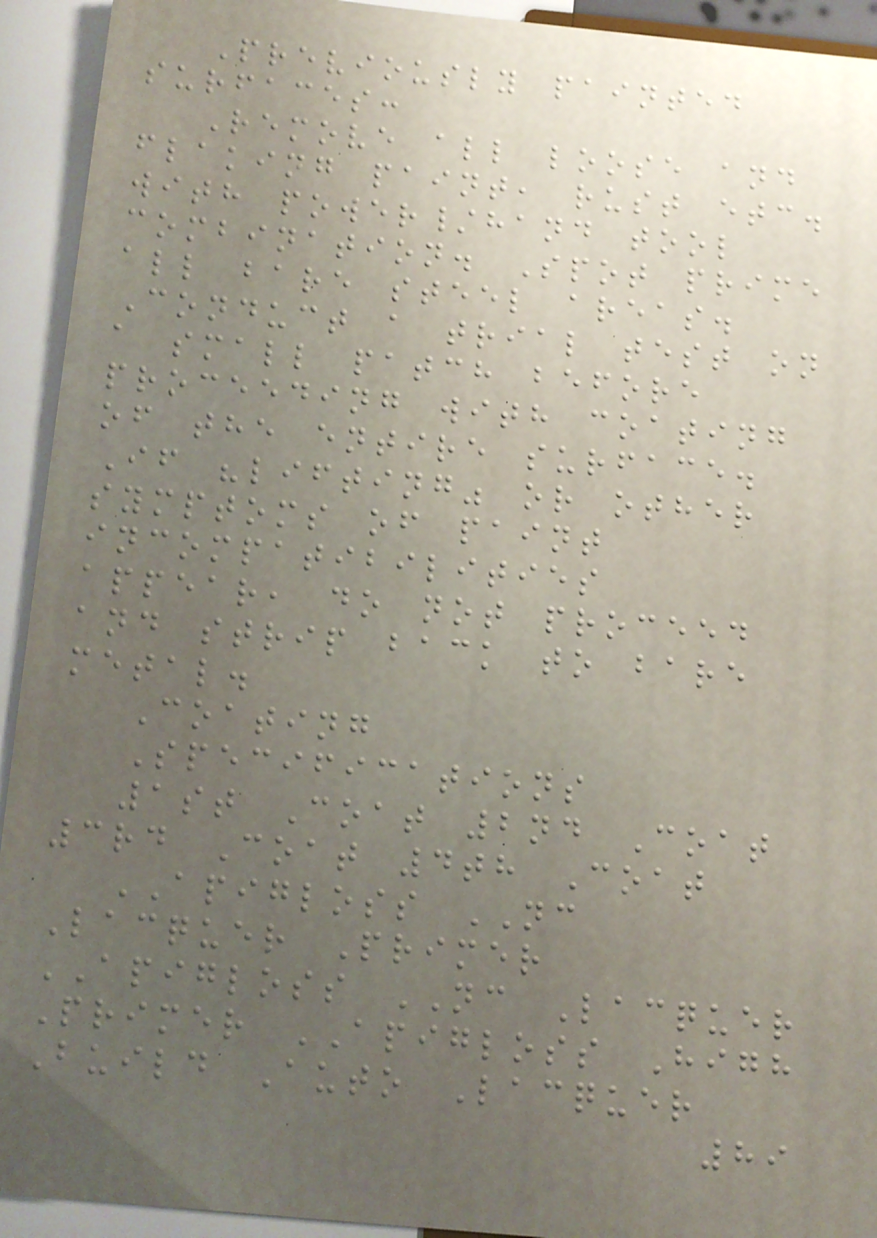Previously painted
surfaces:
Remove all loose and
flaking paint, rust etc.
with power/hand tool
combination. Spot prime
all bare steel areas.
Conduct a trial test on
a small patch before
proceeding with coating
of the entire surface.
If "lifting" or other
symptoms of paint
incompatibilities
appear, do not proceed
and strip back to bare
metal.
Coating
Specifications
1st Coat 2nd Coat
3rd Coat 4th Coat
APIGLOSS NC
Lacquer Primer
APIGLOSS NC Lacquer
Primer APIGLOSS High
Build Auto Lacquer
89
